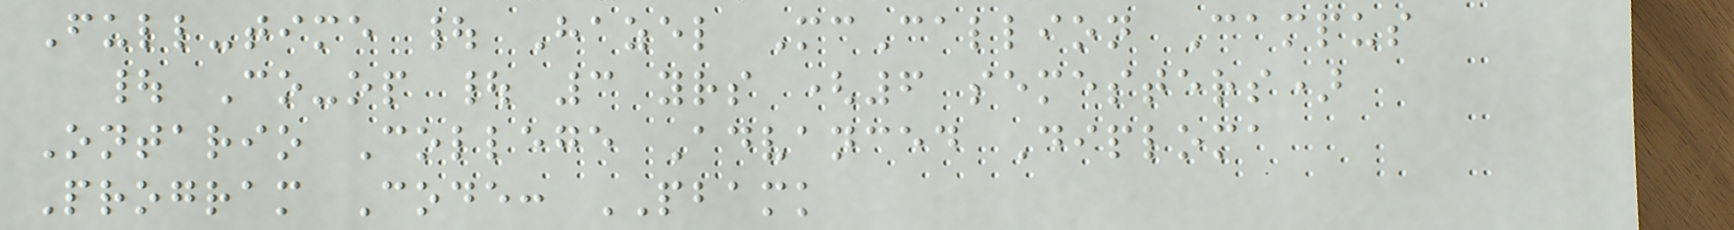Full-time | Hazel McCallion Campus
| Co-op | 3 yrs (6 semesters)
Ontario College Advanced Diploma
Program Code: PBAMK
